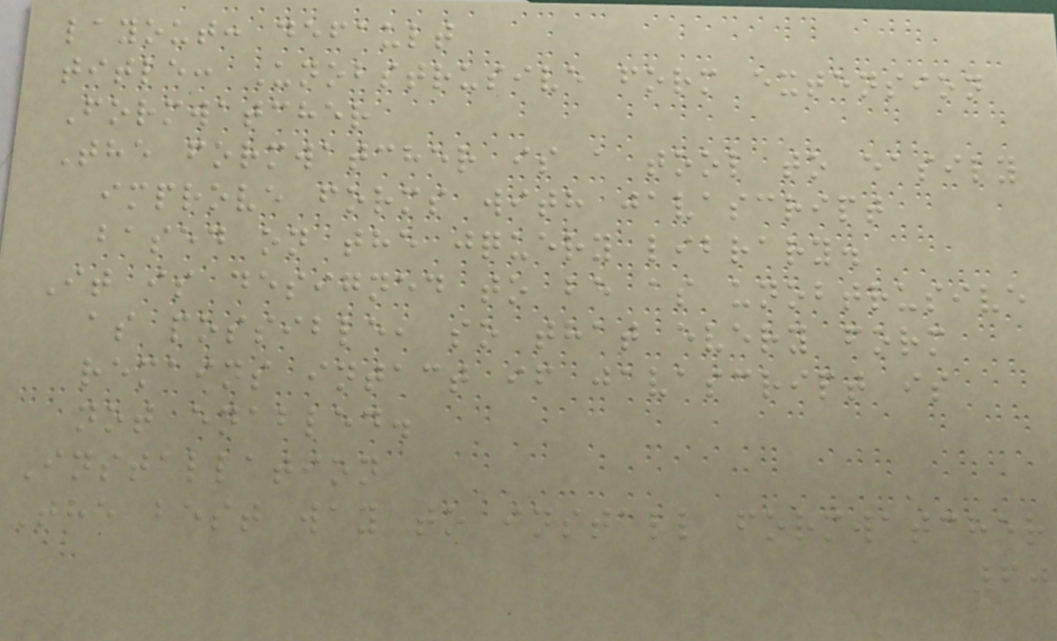layout: default
title: Unobstrusive form extension
Formwatcher
The formwatcher is a tool to easily
improve forms with javascript
based on the jquery library.
It is designed to be as unobtrusive
as possible, so that every form
remains intact if javascript is
not enabled.
Installation
The best way to install formwatcher
60
